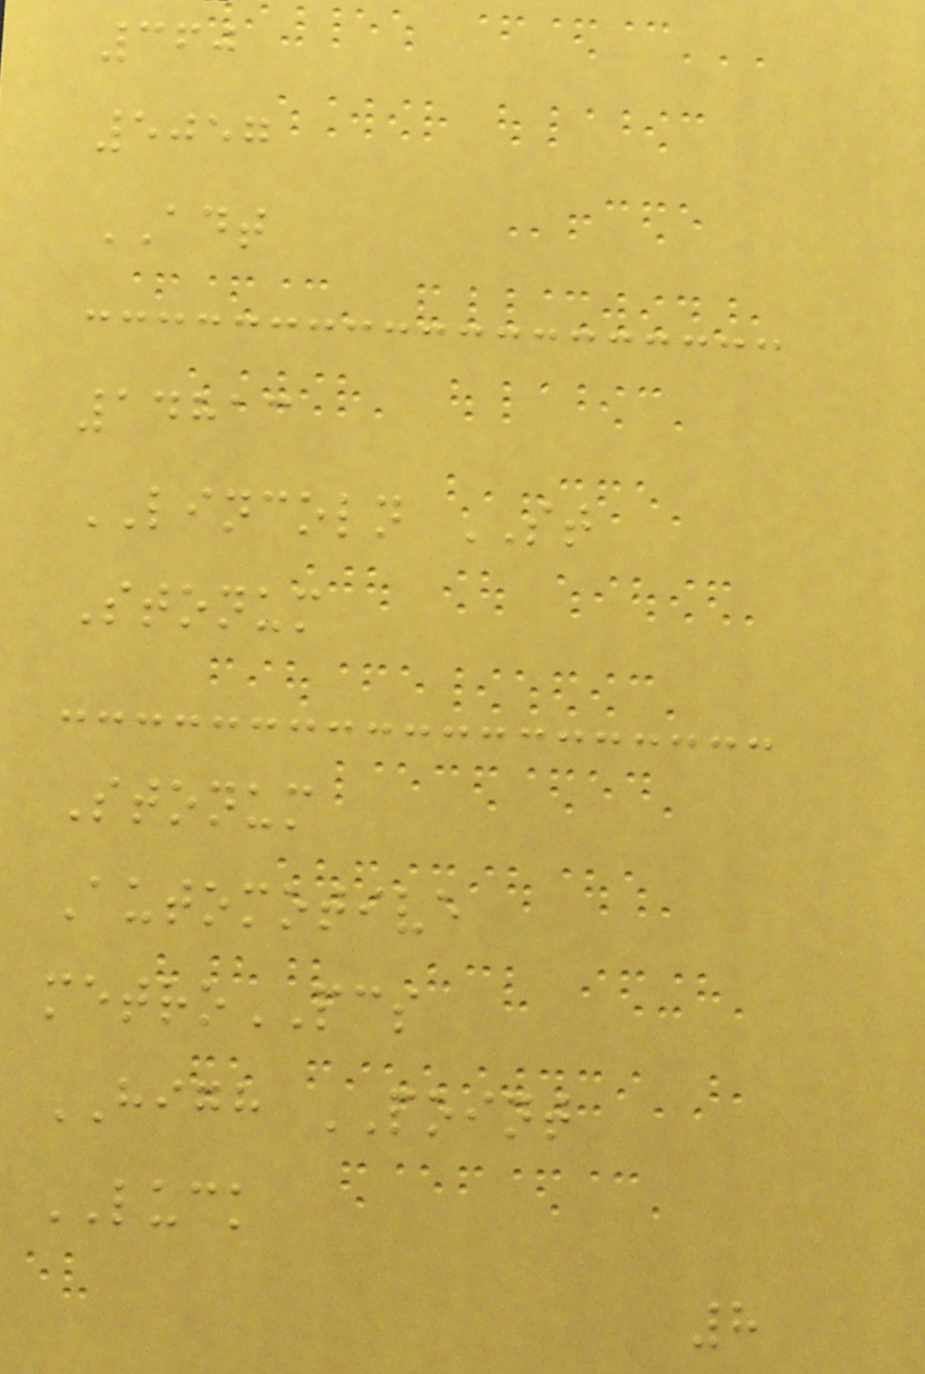360
5057
ADT
14813
LINCOLN ST
Stonum
Stonum
Automotive
metroPCS
HIGH POINT
LUCK
8
